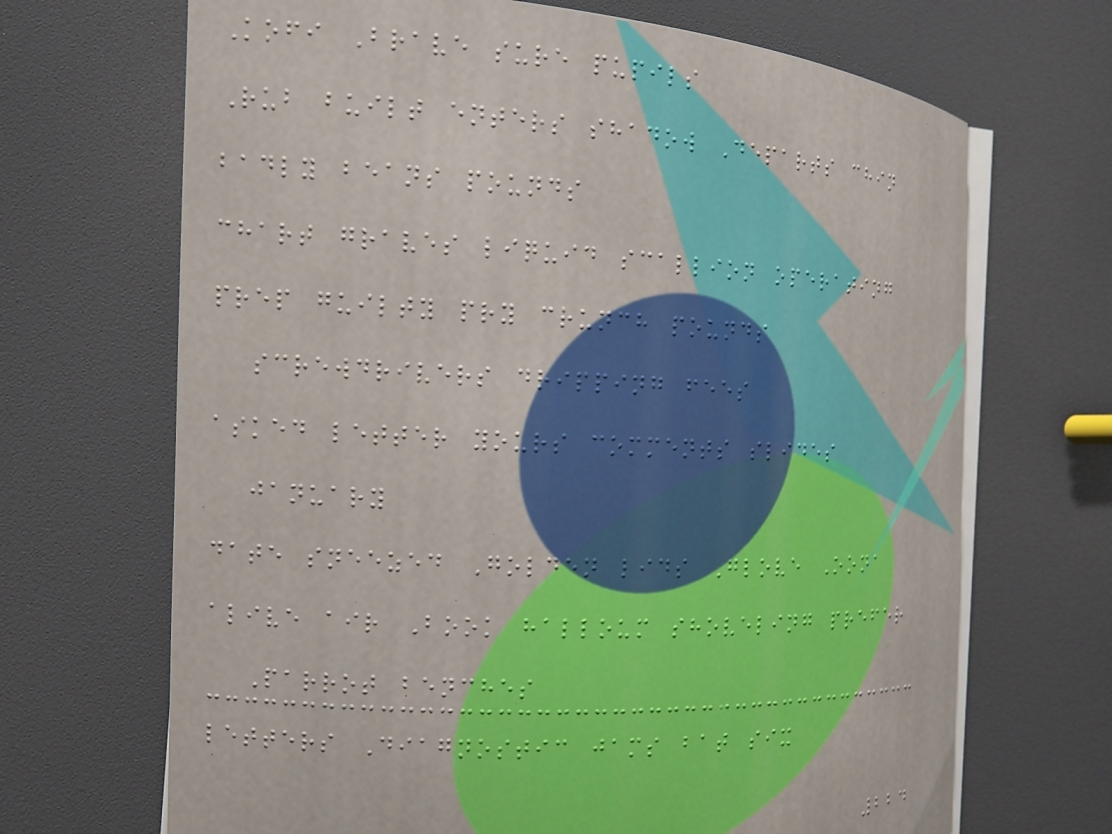Kofi Brave sure pupils
Rub built enters shadow Departs chin
badly beans pounds
chart graves liquid scallion operating
prep guilty pry crunch pounds
screwdrivers dripping fees
asked letter yours comments slides
january
date sneezed Golden lids Glove Oona
alive air Book halloum shoveling prefer
Parrot benches
letters Diagnostic jams bat six
224
